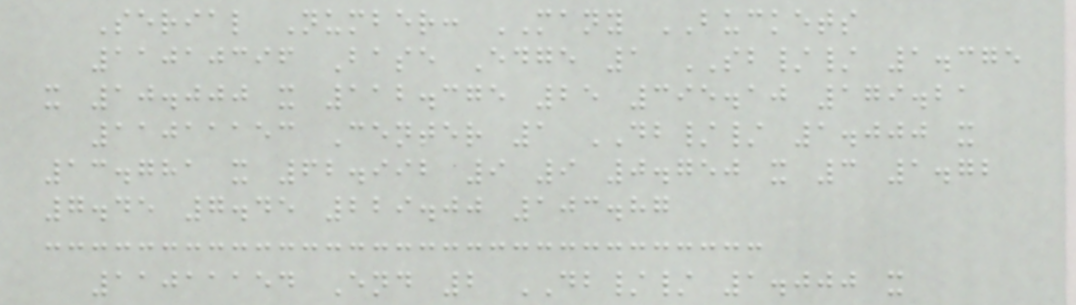Serial Number: MANY BUCKETS
11010396 Base Edge 1 SB// 1.375
x 10.000 x 112.375 25 395.10 179.21
11011153 Center 1 DB// 1.000 x
13.781 x 62.992 9 9 0.750 x 3 1.72
7.45 7.45 229.00 103.87
11011154 End 2 DB// 1.000 x
